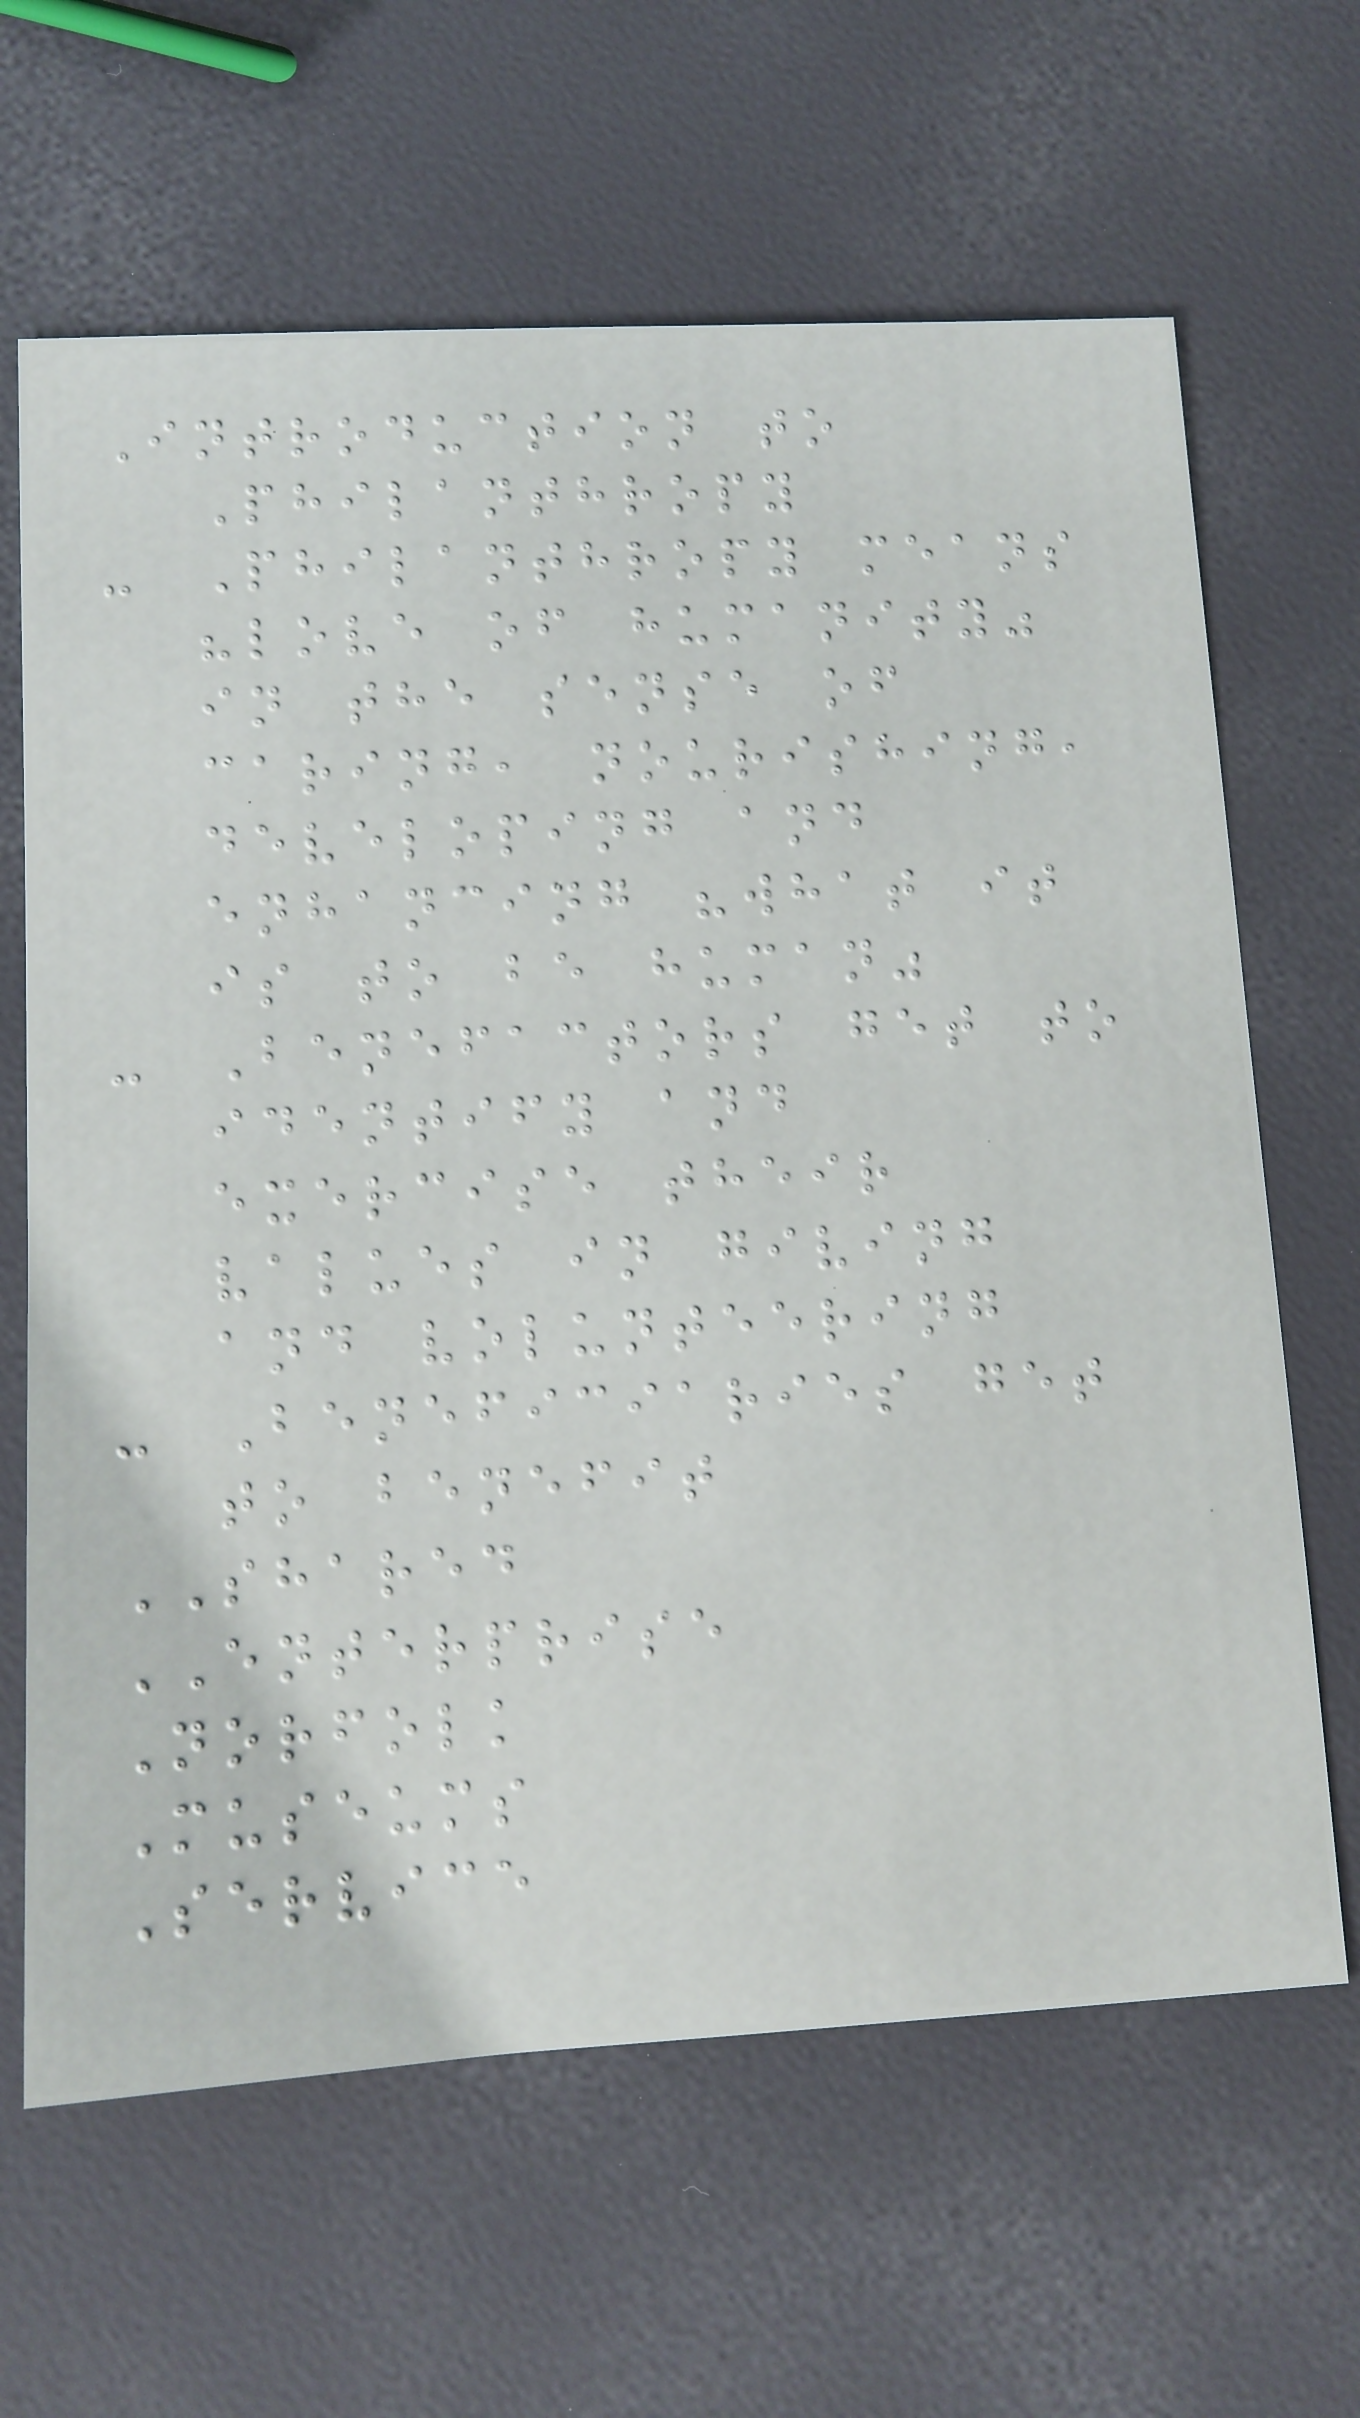Introduction to
Philanthropy
- Philanthropy means
"love of humanity"
in the sense of
caring, nourishing,
developing and
enhancing "what it
is to be human"
- Benefactors get to
identify and
exercise their
values in giving
and volunteering
- Beneficiaries get
to benefit
SHARED
ENTERPRISE
Norfolk
Museums
Service
